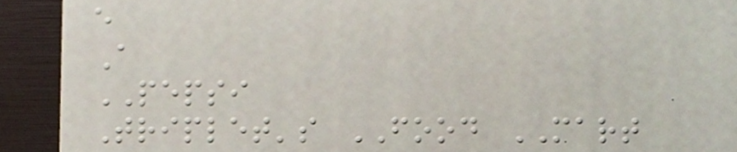e
A
PEPSI
Triplet's FOOD MART
